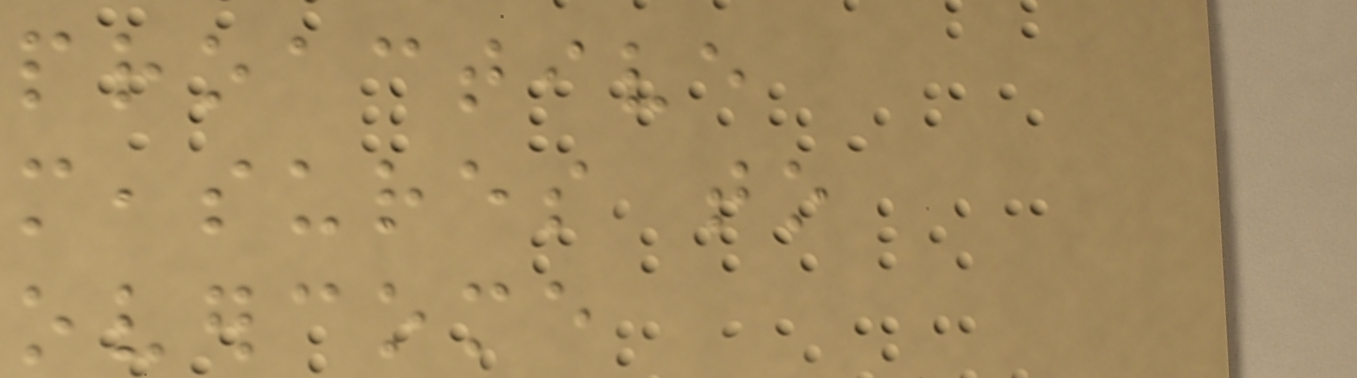proactive
measures to
overcome
